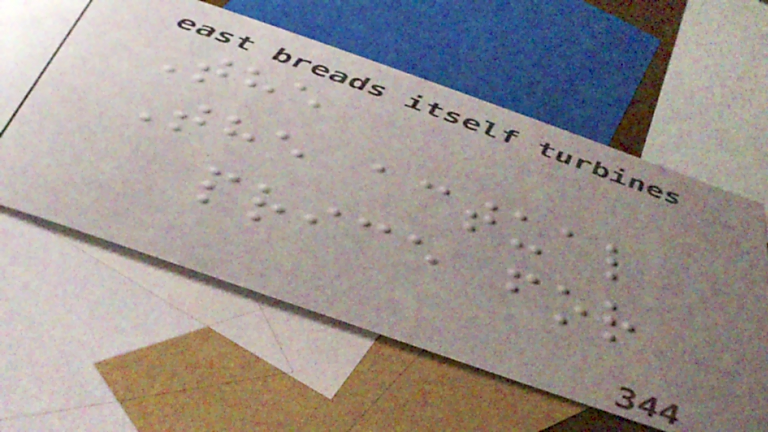The
The actual
price for
